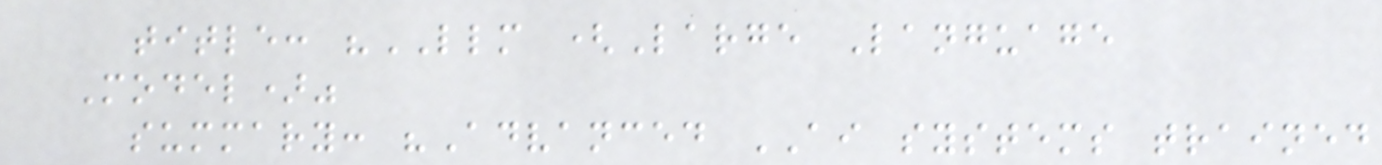title: "LLM (Large Language
Model)"
summary: "Advanced AI systems trained
